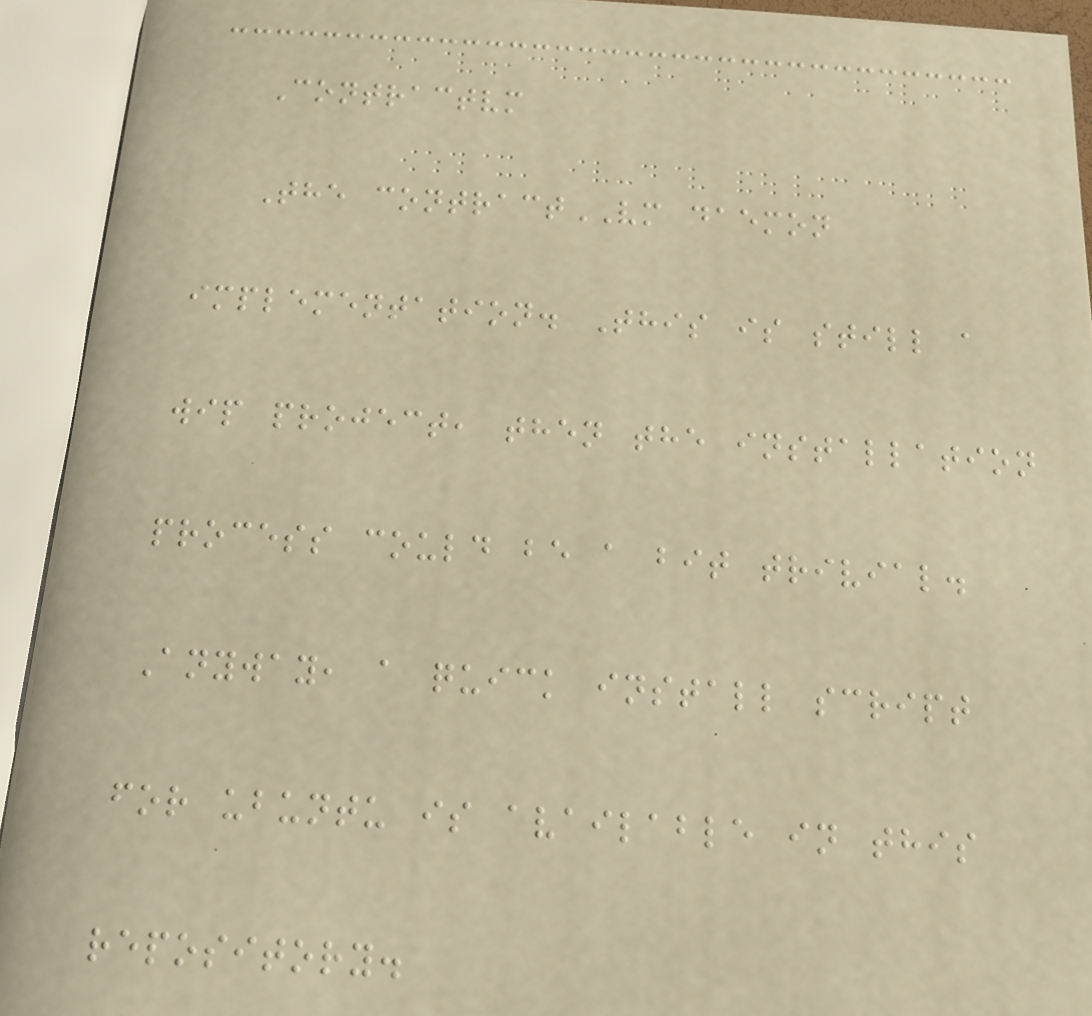Contractvm
The contractVM daemon
implementation. This is still a
wip project, then the installation
process could be a bit trivial.
Anyway, a quick install script
for ubuntu is available in this
repository.
